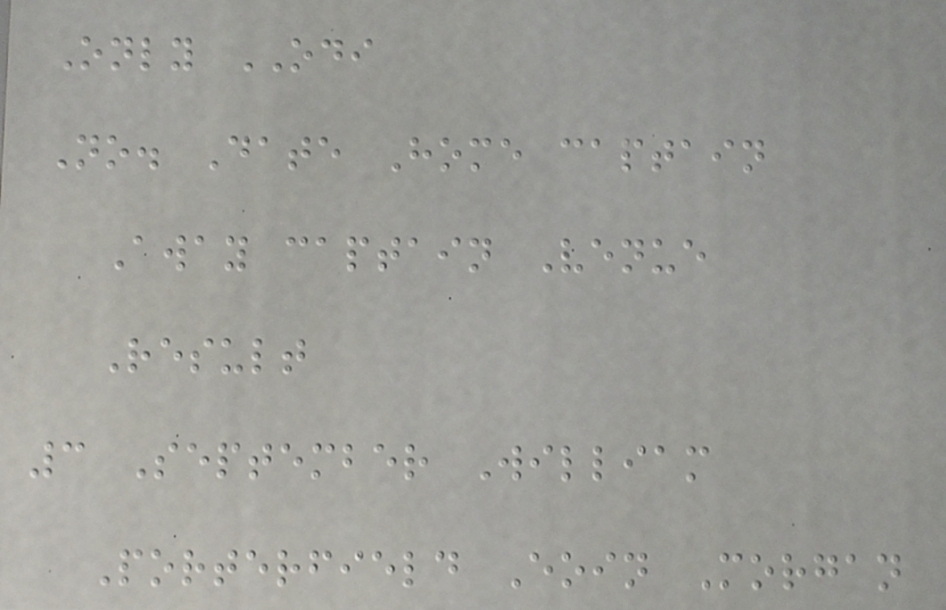Only ODI
No. Date Home captain
Away captain Venue
Result
3 September William
Porterfield Eoin Morgan
